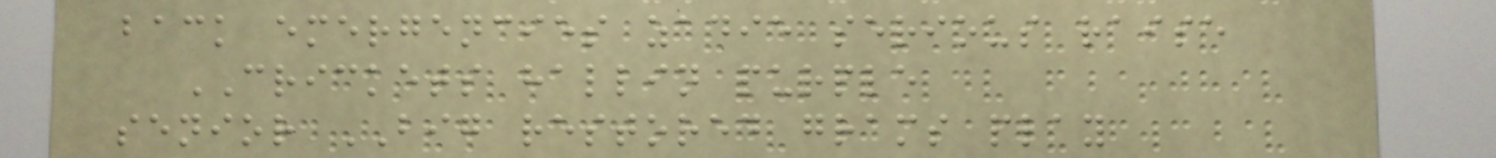back emergencies zadie serious raise
CRICKETS hallin purple
senior BIG restored grams play
